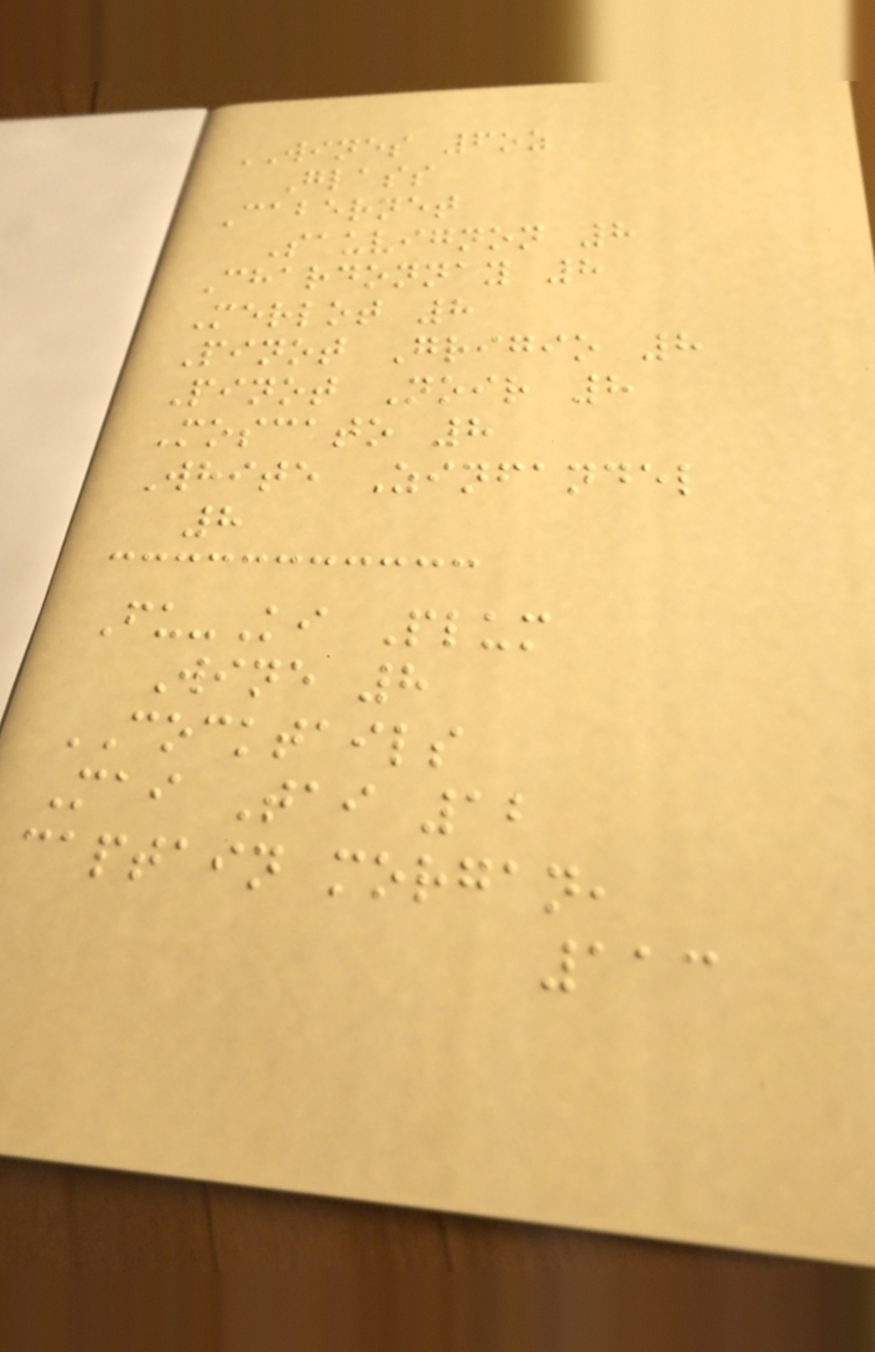WINES 6oz
Glass
Cabernet
Sauvignon 8
Chardonnay 8
Merlot 8
Pinot Grigio 8
Pinot Noir 8
Moscato 8
White Zinfandel
8
Fu-Ki Plum
Wine 8
COCKTAILS
Mai Tai 12
captain morgan,
113
